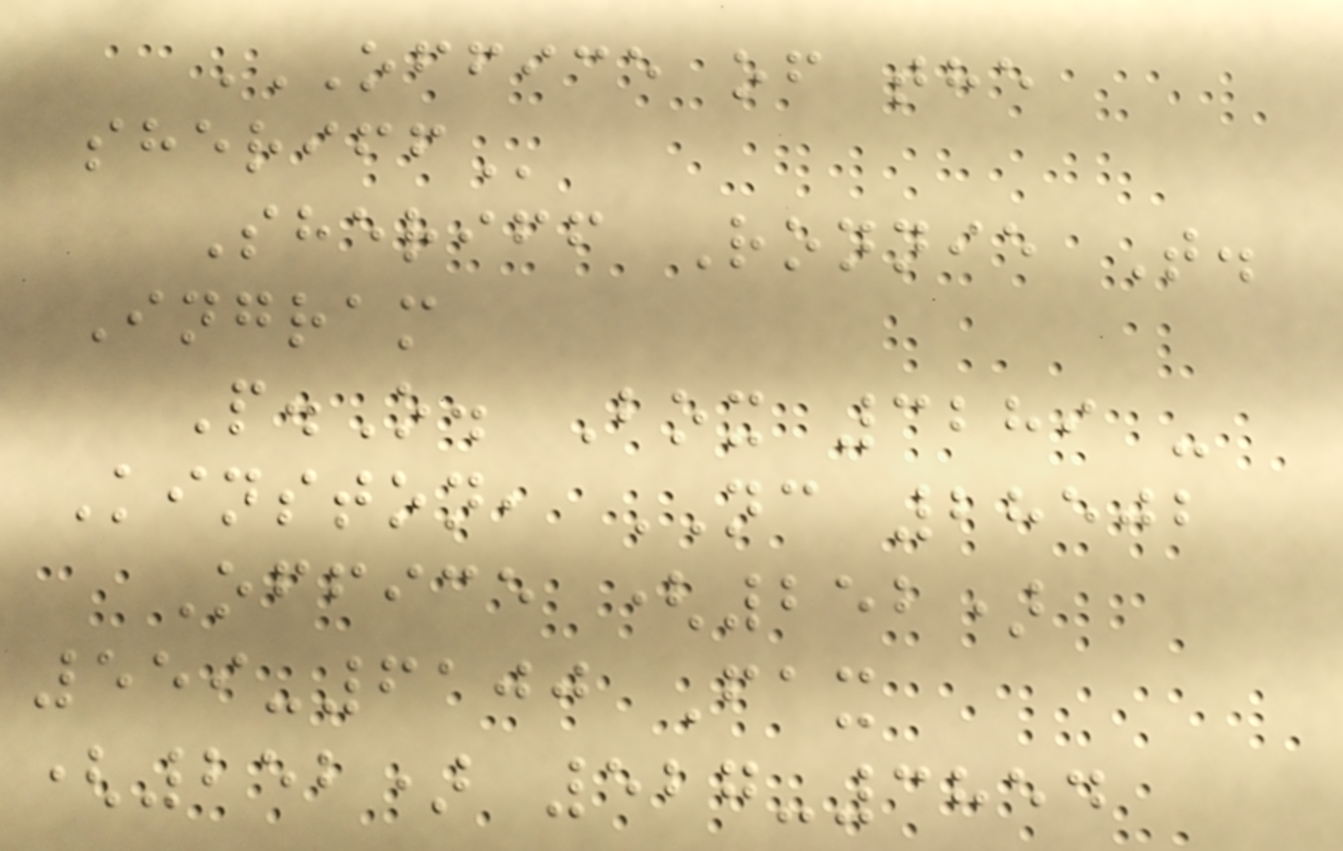OFFICE OF THE
SHERIFF
Sheriff Ronnie T.
Ingram
P.O. Box 3289 -
Kinston, NC 28502
Office (252)
559-6100 Fax
(252) 527-3854
